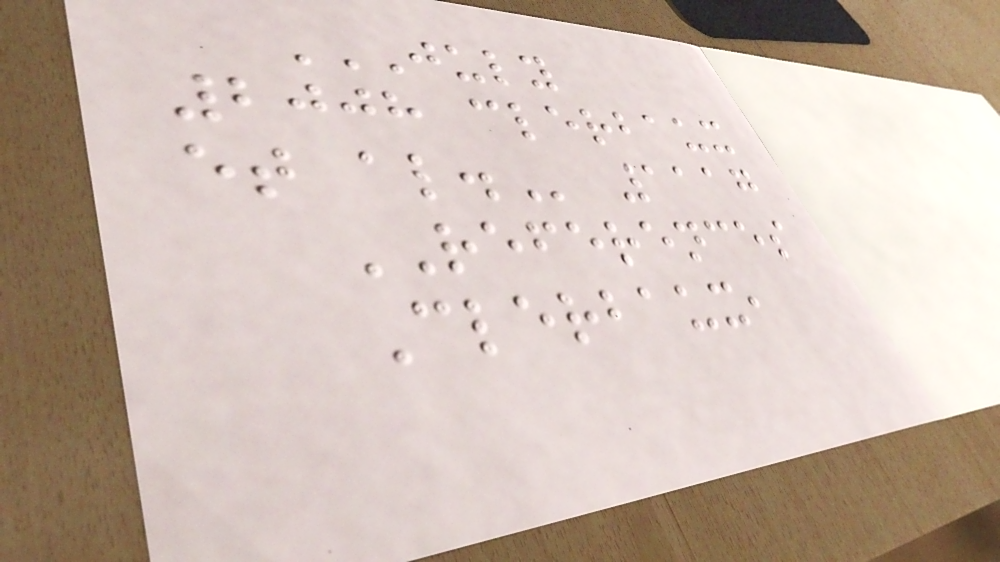JULY
2008 CLERBAUX
ET AL. 1117
REFERENCES
Clerbaux,
